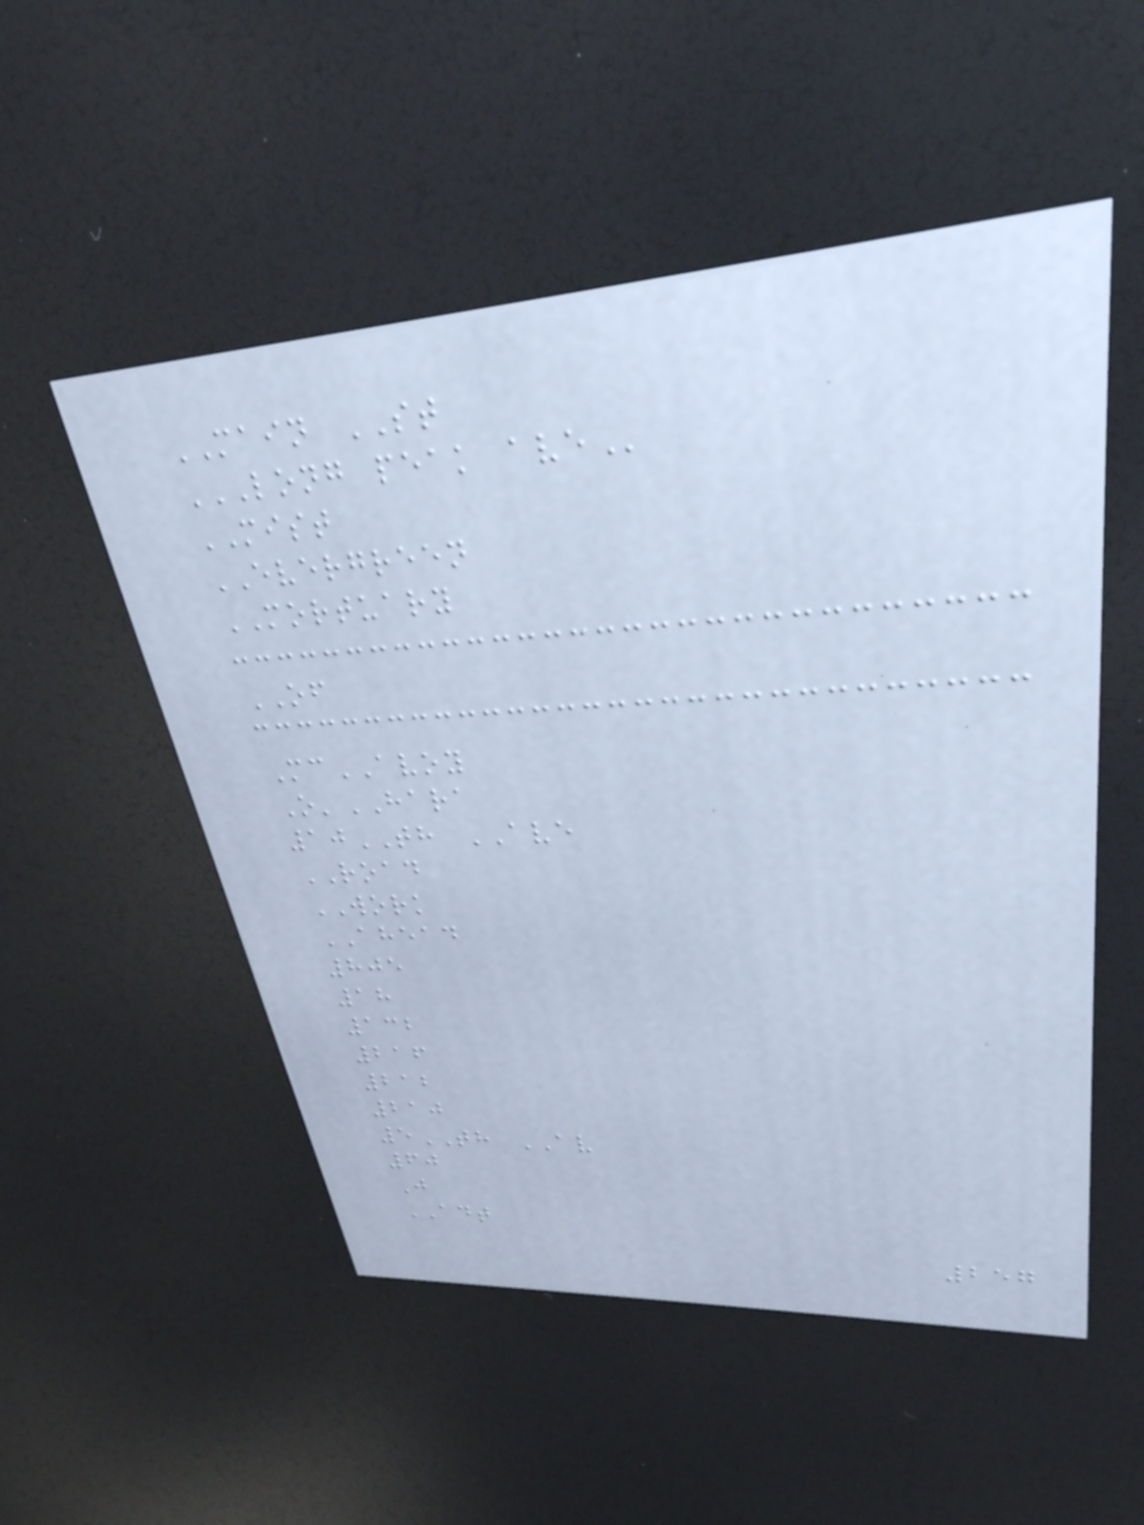MAIN ST
LONG PEAK AVE
MIST
EVERGREEN
MORTUARY
OF
McAVOY
O'HARA
10TH AVE
ROAD
WORK
AHEAD
805
18
132
216
212
210
5TH AV
60
J
ADT
257
